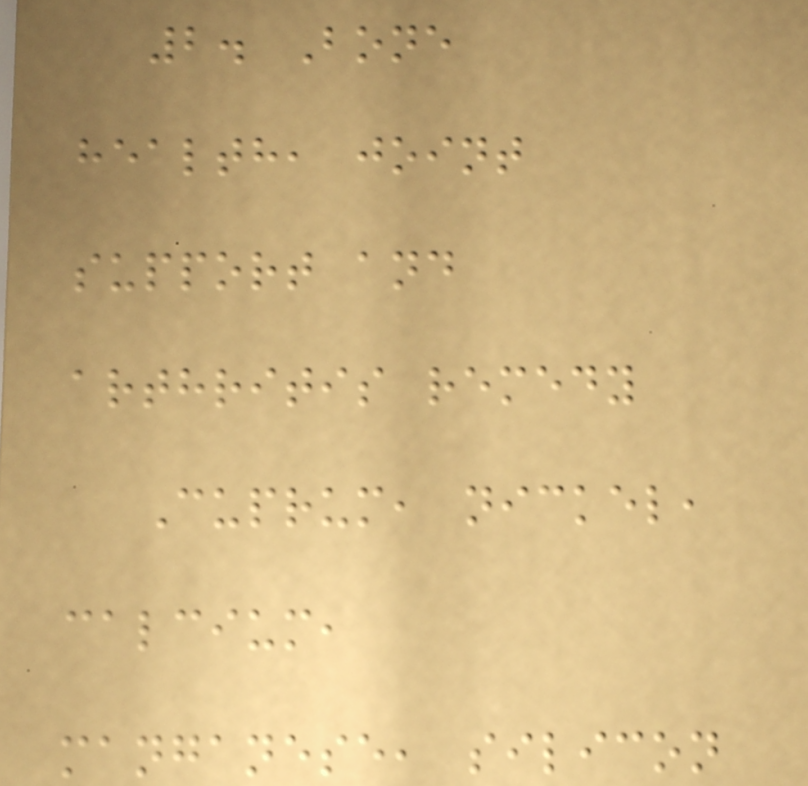2. Bone
health, joint
support and
arthritis remedy
Cuprum, nickel,
calcium,
manganese, silicon
